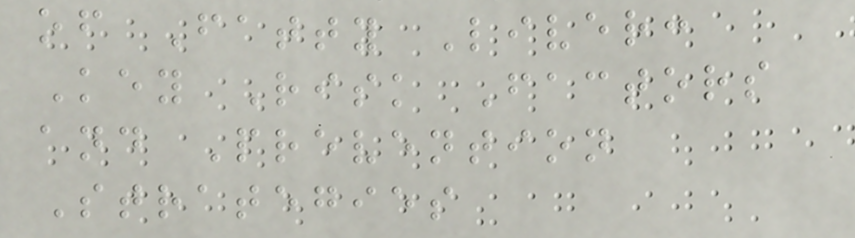of Fatty Liver:
Key Risk Factors
and Prevention
Strategies
